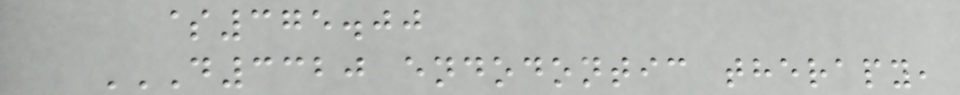$375.00
D3320 ENDODONTIC THERAPY,
